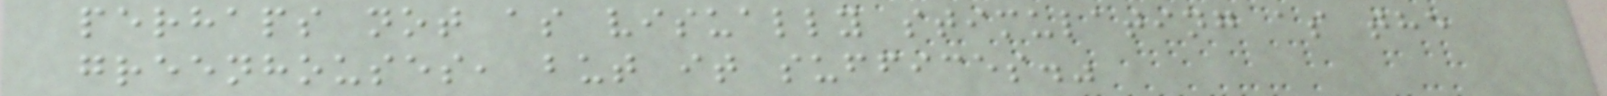perhaps not as visually stimulating as the
greenhouses, but it suffices."
